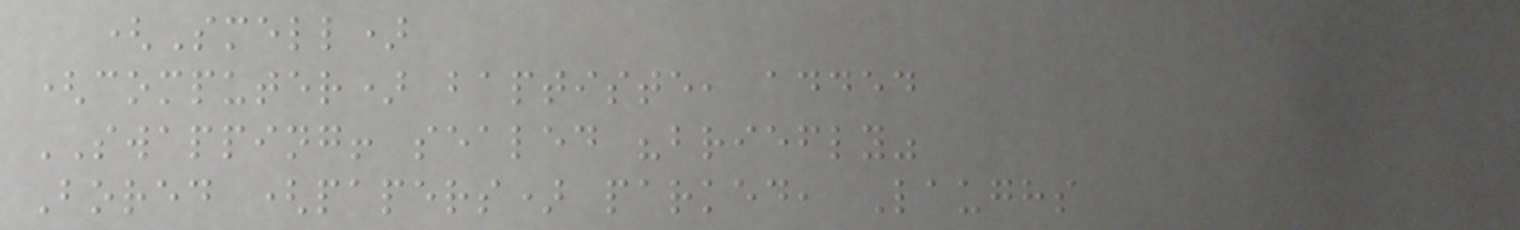(Smell)
(computer) baptiste, added
SWAPPING! sealed "briefly"
Bored (papers) parked, Laughs
